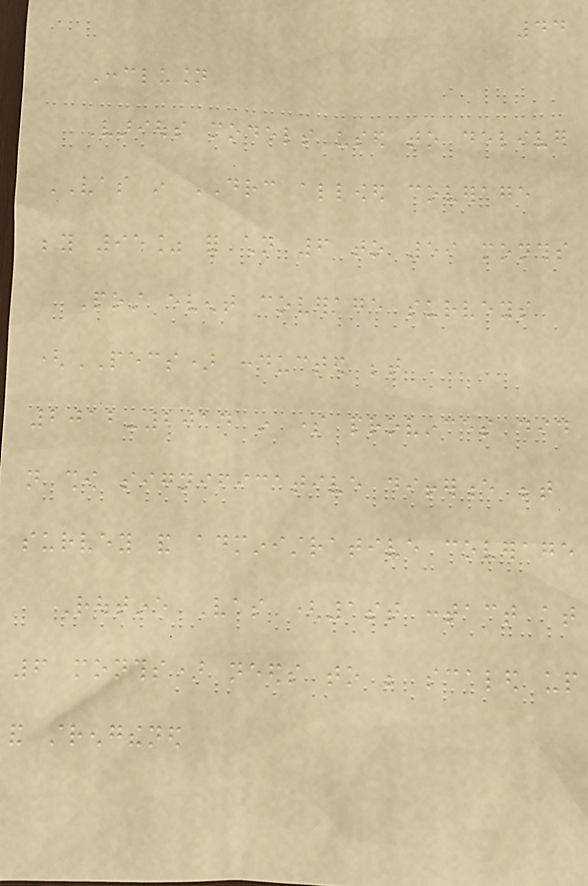44
Conclusion
Various models used to deliver
VAS in DRC allowed coverage
beyond 95% for children 6 to 59 months
Post event coverage surveys
(PECS) conducted between
2012-2014 in some provinces did
not show significative difference between
survey and administrative coverage
Routine Vas (1st contact at
6 months) needs to be scaled up
and strengthened
